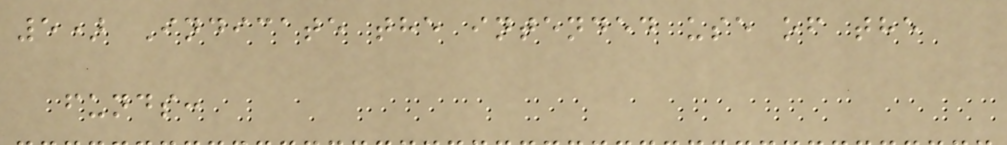5) Indicate the intended use of the
funds:
